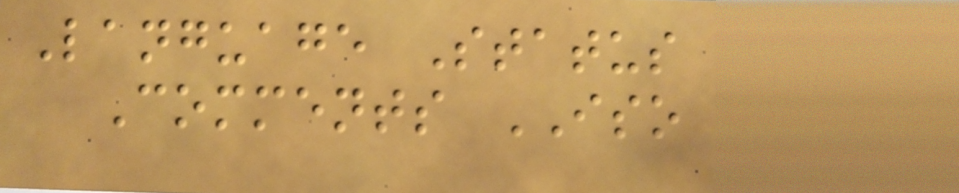Language Status
Comments ISO
